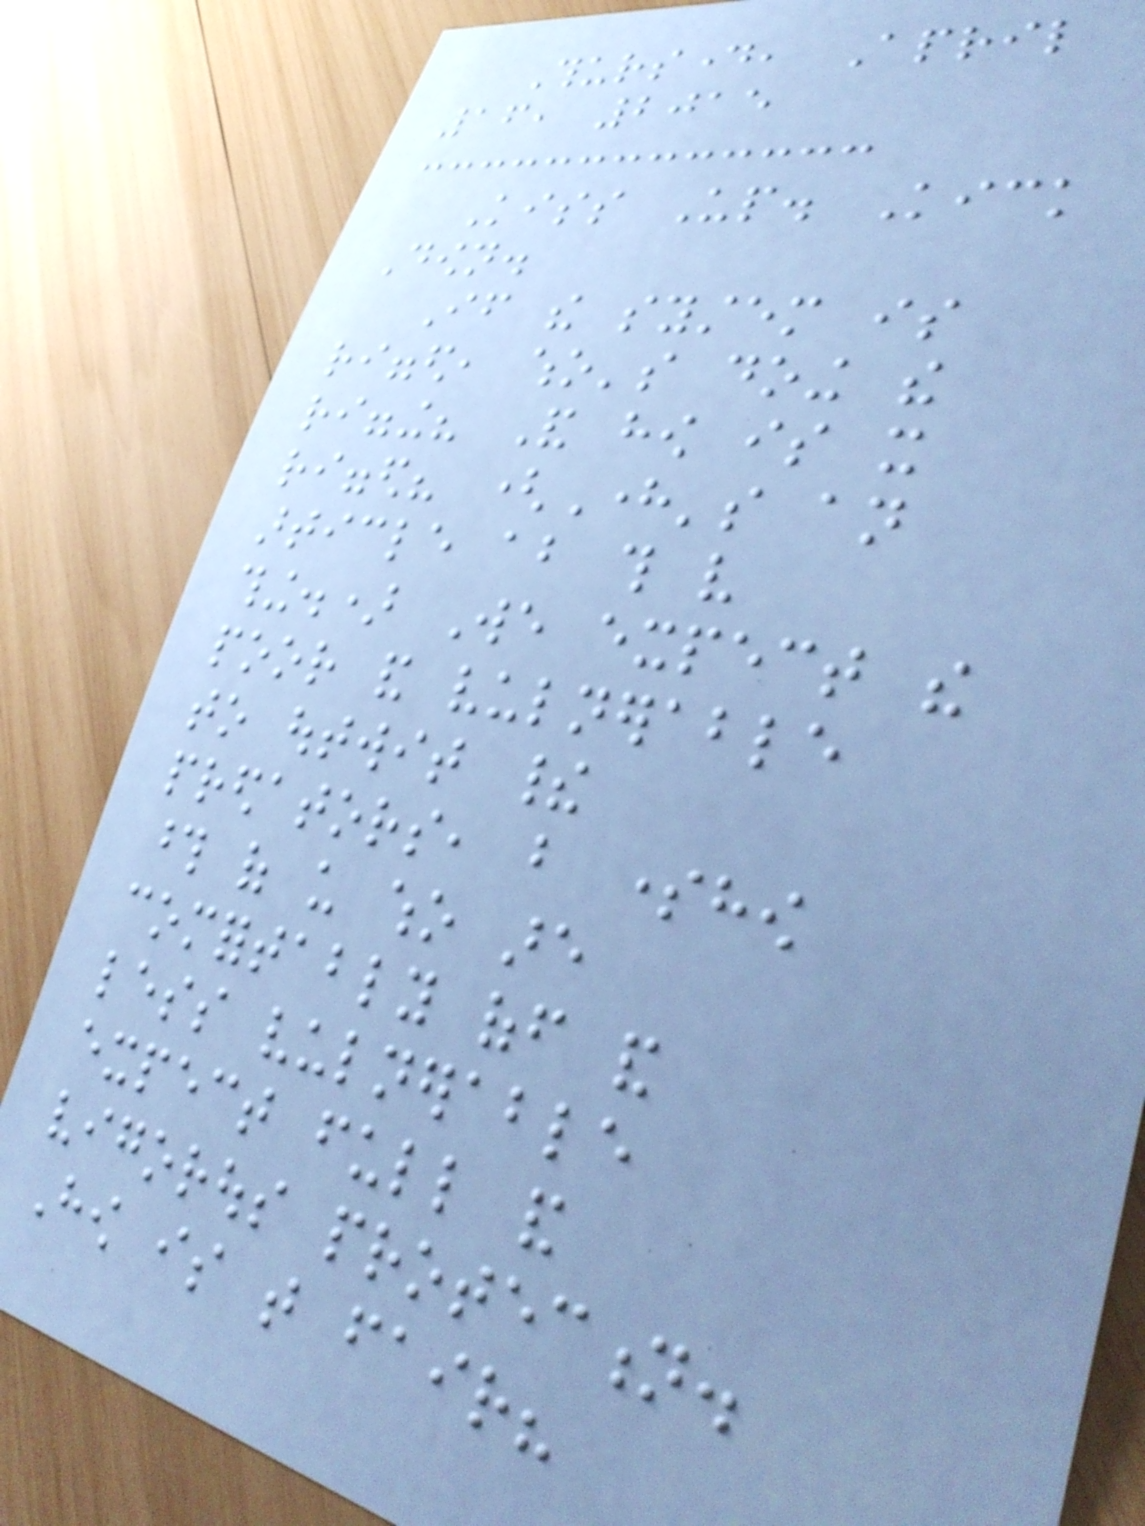Thursday, April
16, 2015
Kiss Up. Kick
Down.
If the system is
rigged, who's doing the
rigging? And how is it
rigged? (Here's an
article about this very
thing.) We expect the
poor and vulnerable
to outwit their
predators, but somehow
those of us who are
comfortably off and
less vulnerable
expect full and
vigorous protection.
How is that fair?
